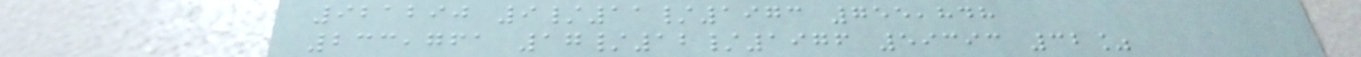921290 9/11/1973 755,848
233,761 17/12/1976 59393 32%
